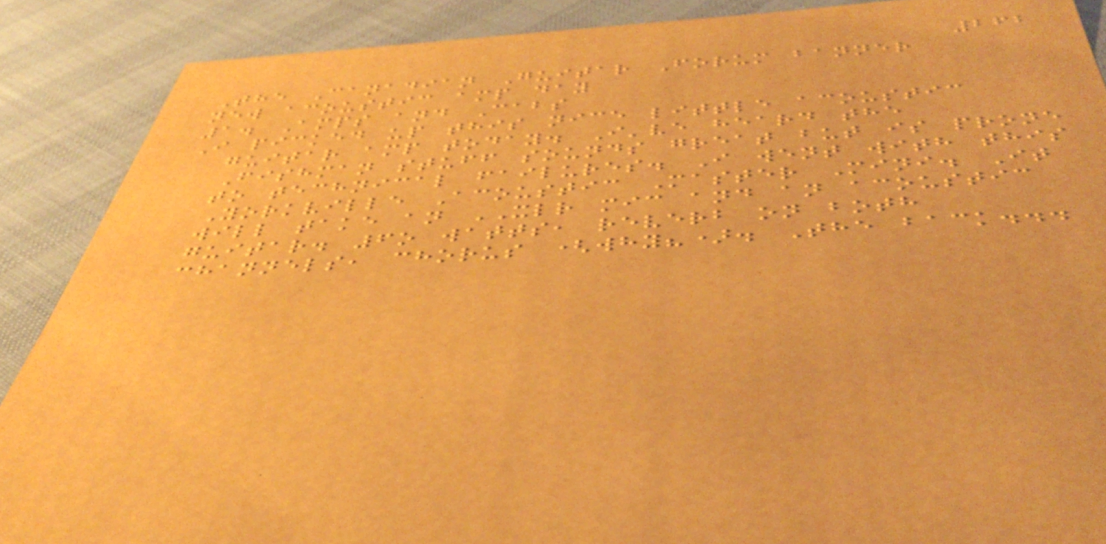262
The Canadian Guitar Forum banner
new acoustic amp day
1. Amps and Cabs
I picked up this nice little acoustic
guitar amp today. I've heard the
Fishman stuff sounds great but is prone
to technical failures. I went with this
Yorkville Acoustic Master Mini. It
will take an XLR mic and an acoustic
guitar. 6o watts, reverb on both
channels, chorus (why?). The back...
